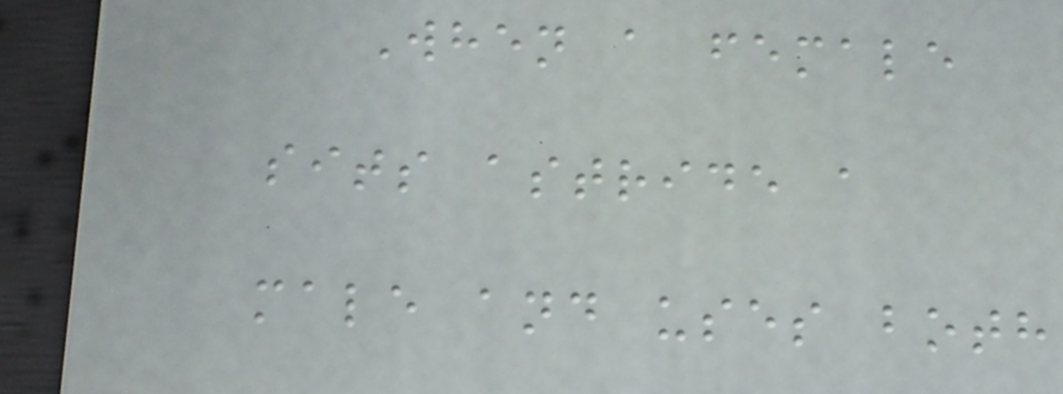When a female
sits astride a
male and uses both
